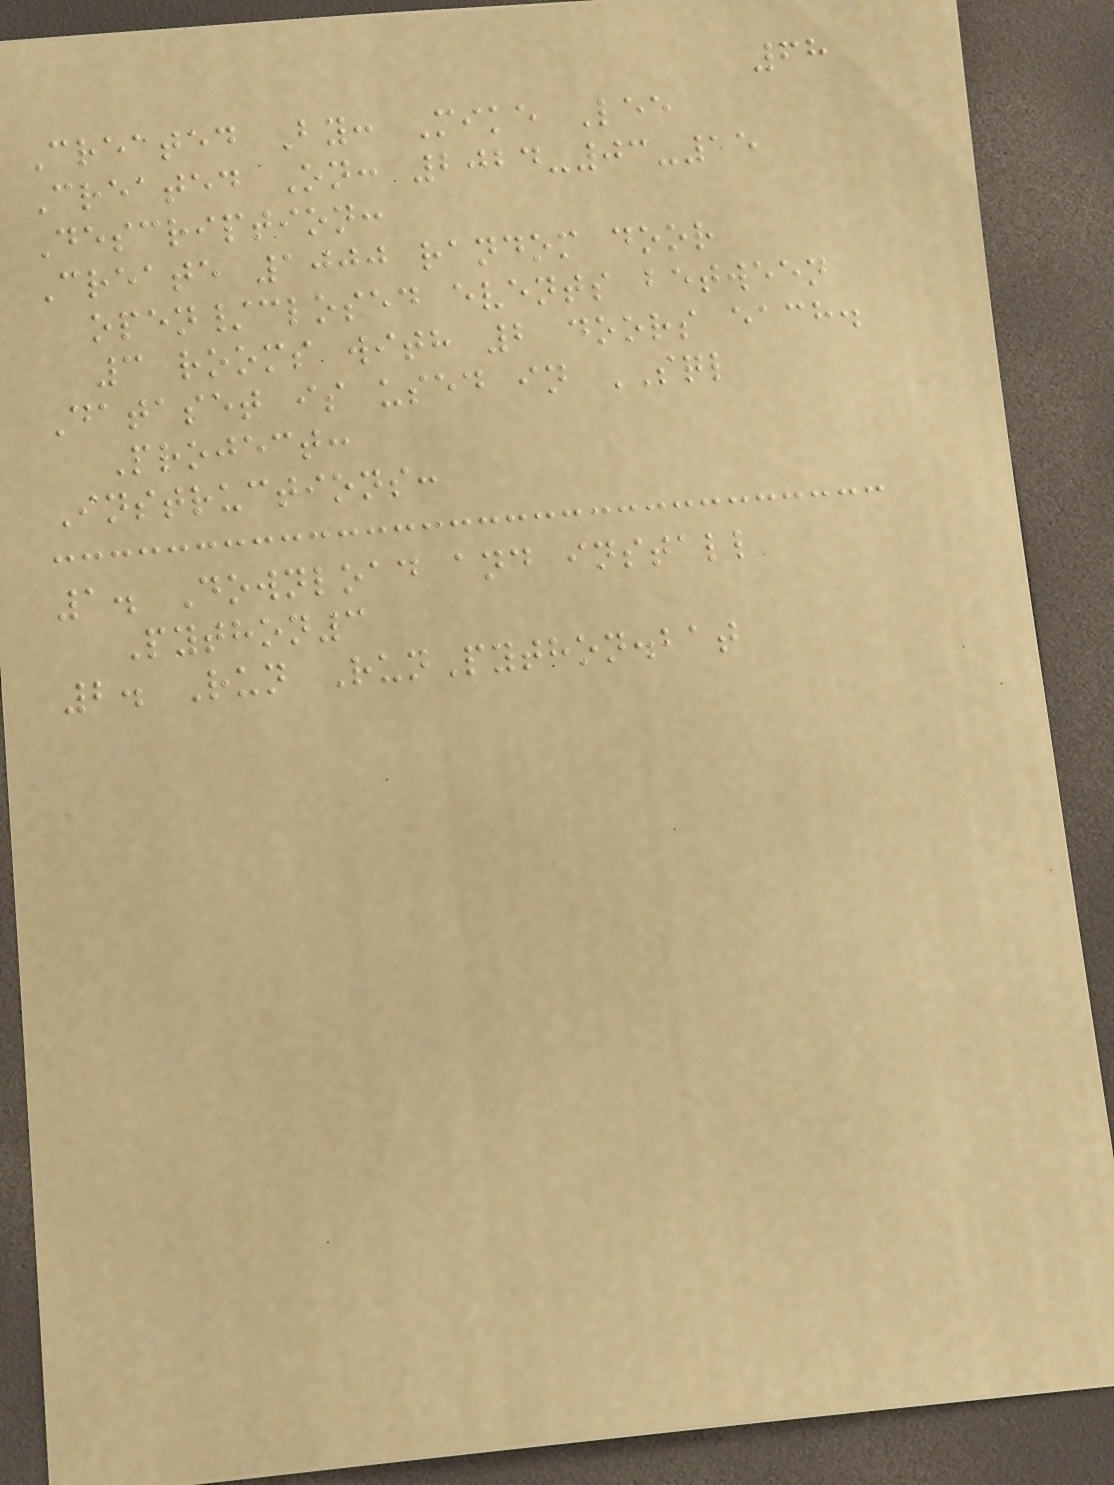68
Created By: Mike Lee
Created On: 2024-03-15
Description:
Create 1000 random door
open/closed events between
3 rooms with 2 doors each.
Dataset is used in SQL
Project:
Instructions:
1. Download and install
Python3
2. Run RunPython.bat
